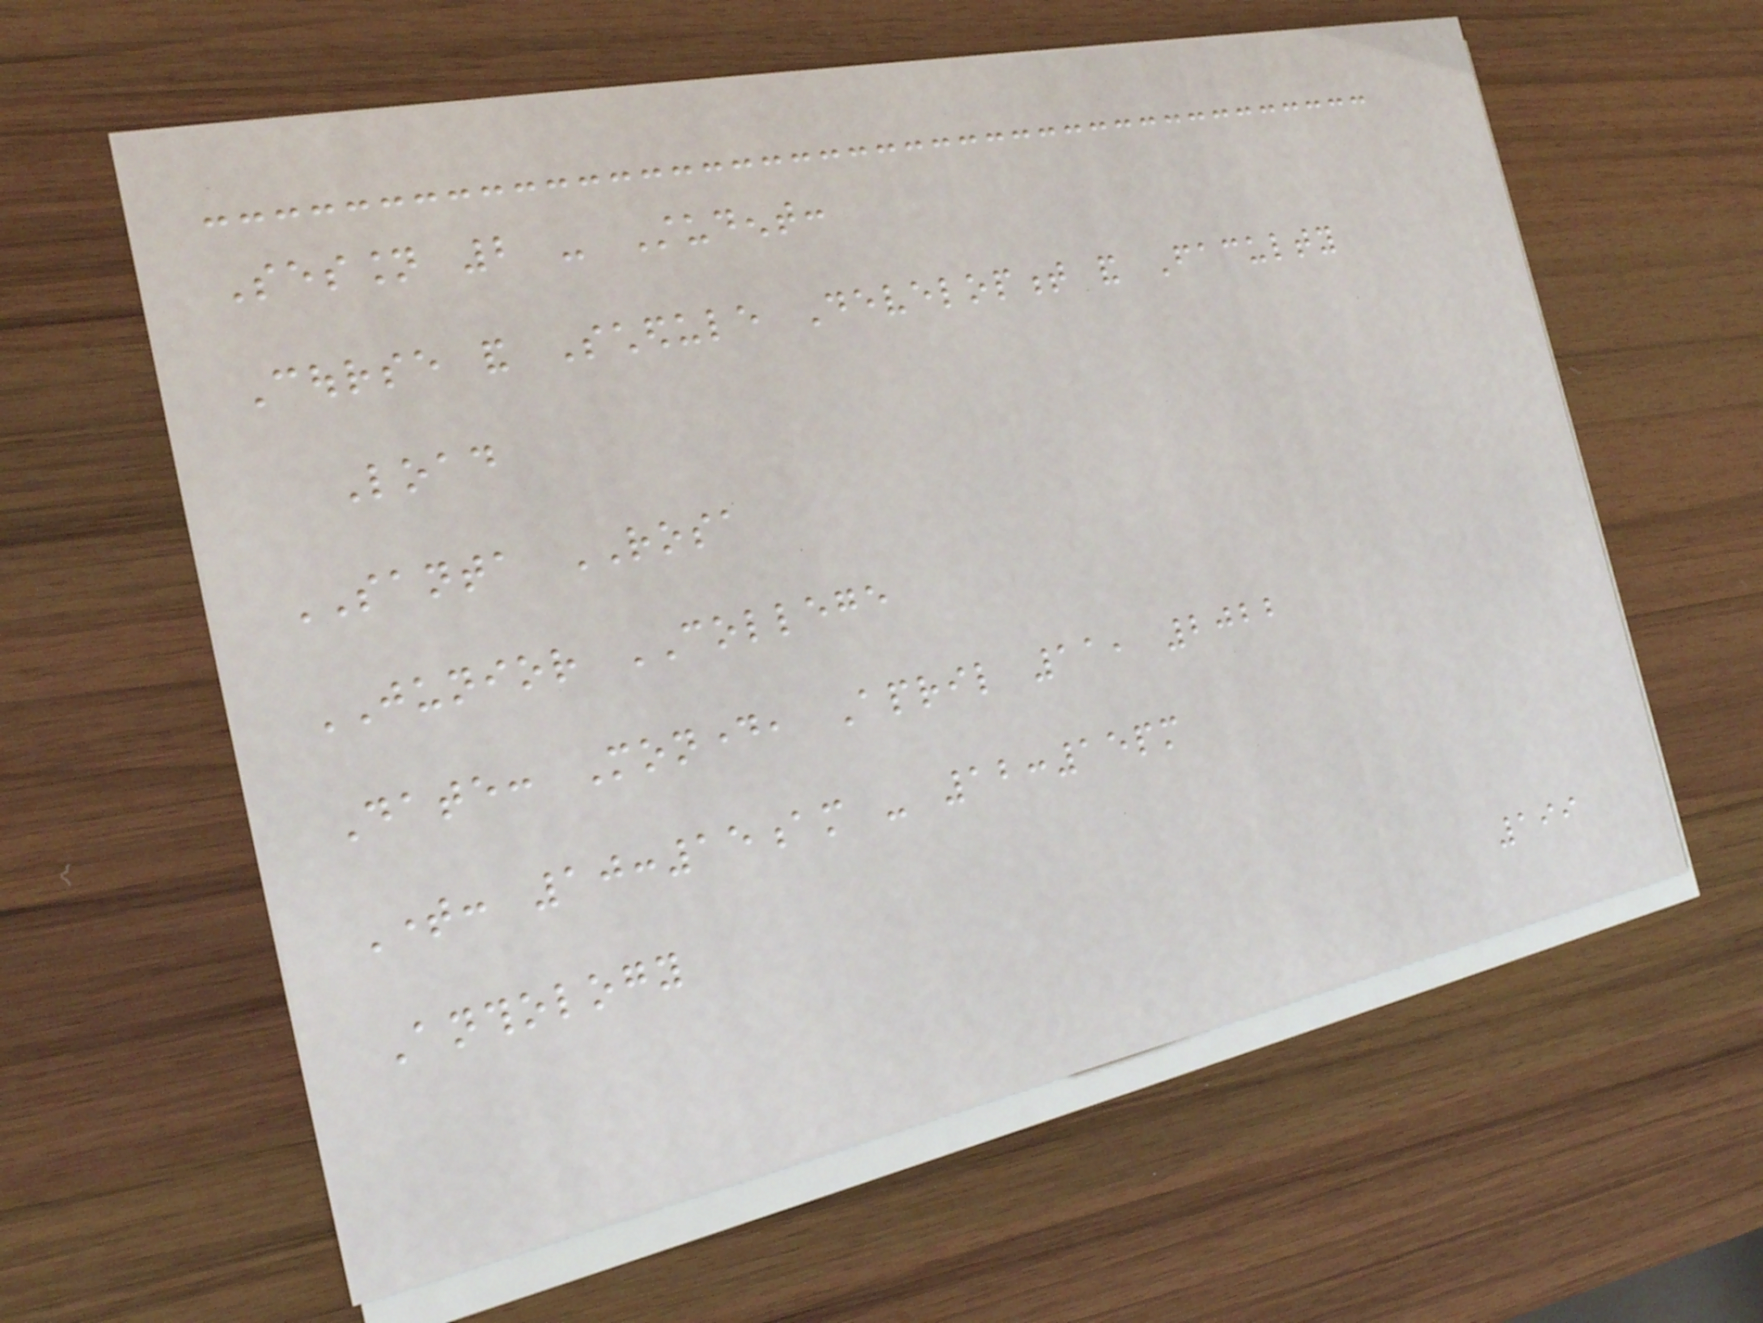Session 2 - Student:
Course and Schedule Development and Faculty
Load
SANTA ROSA
JUNIOR COLLEGE
Date: Monday, April 11, 2022
Time: 10:15am - 12:15pm
Anthology
199
